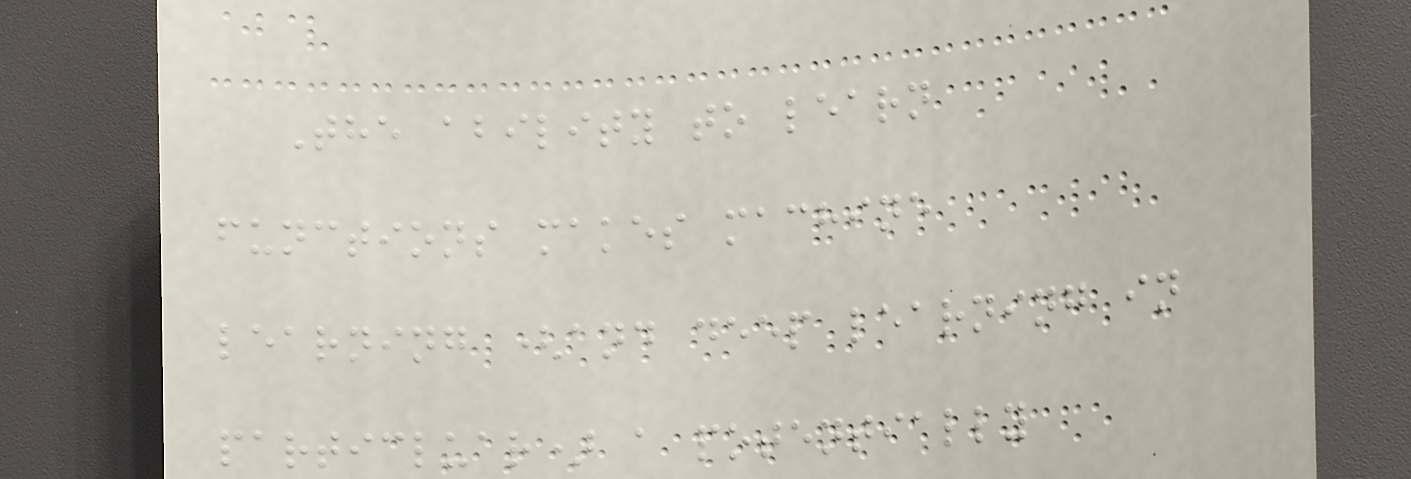The ability to learn
functions makes machine
learning (and deep learning in
particluar) a potentially
